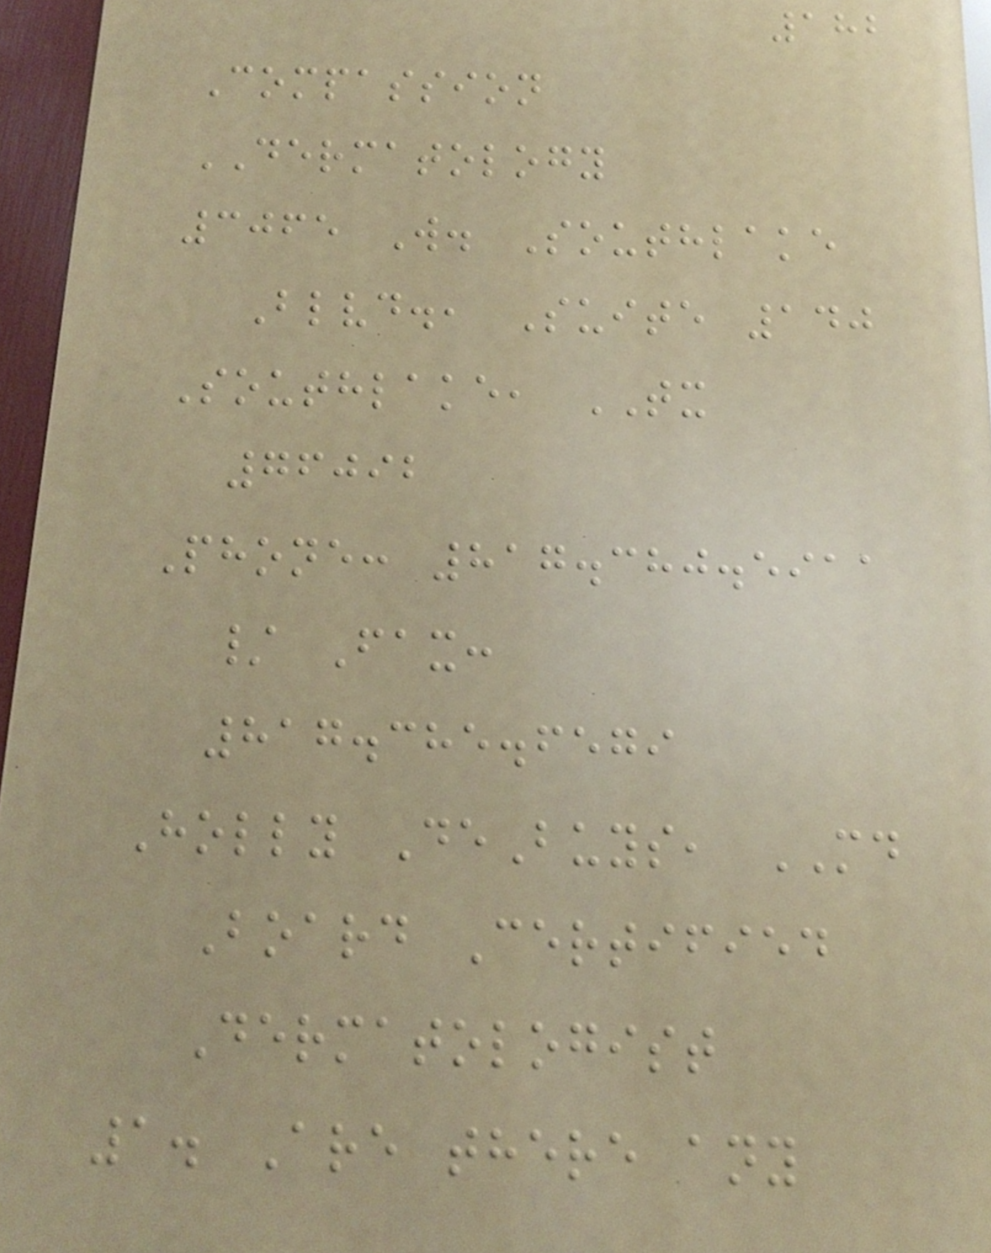182
Compassion
DERMATOLOGY
3065 W. Southlake
Blvd., Suite 140
Southlake, TX
76092
Phone: 817.380.5911
/ Fax:
817.385.6579
Holly DeBuys, MD
Board Certified
Dermatologist
1. Are there any
